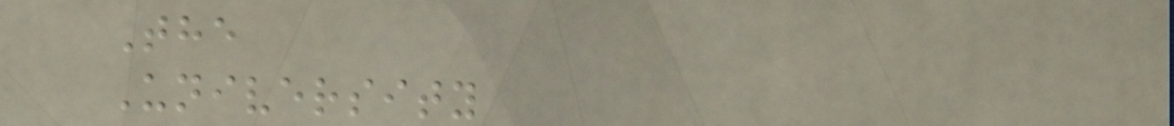The
University
